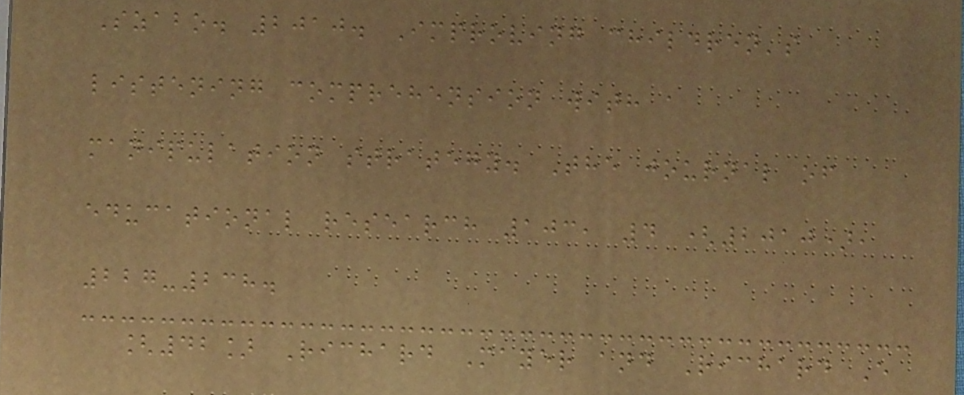Szabo. 2010. Improving children's
listening comprehension with a
manipulation strategy. The journal of
educational research 103, 4 (2010),
227-238.
[42] Richard Mayer and Richard E
